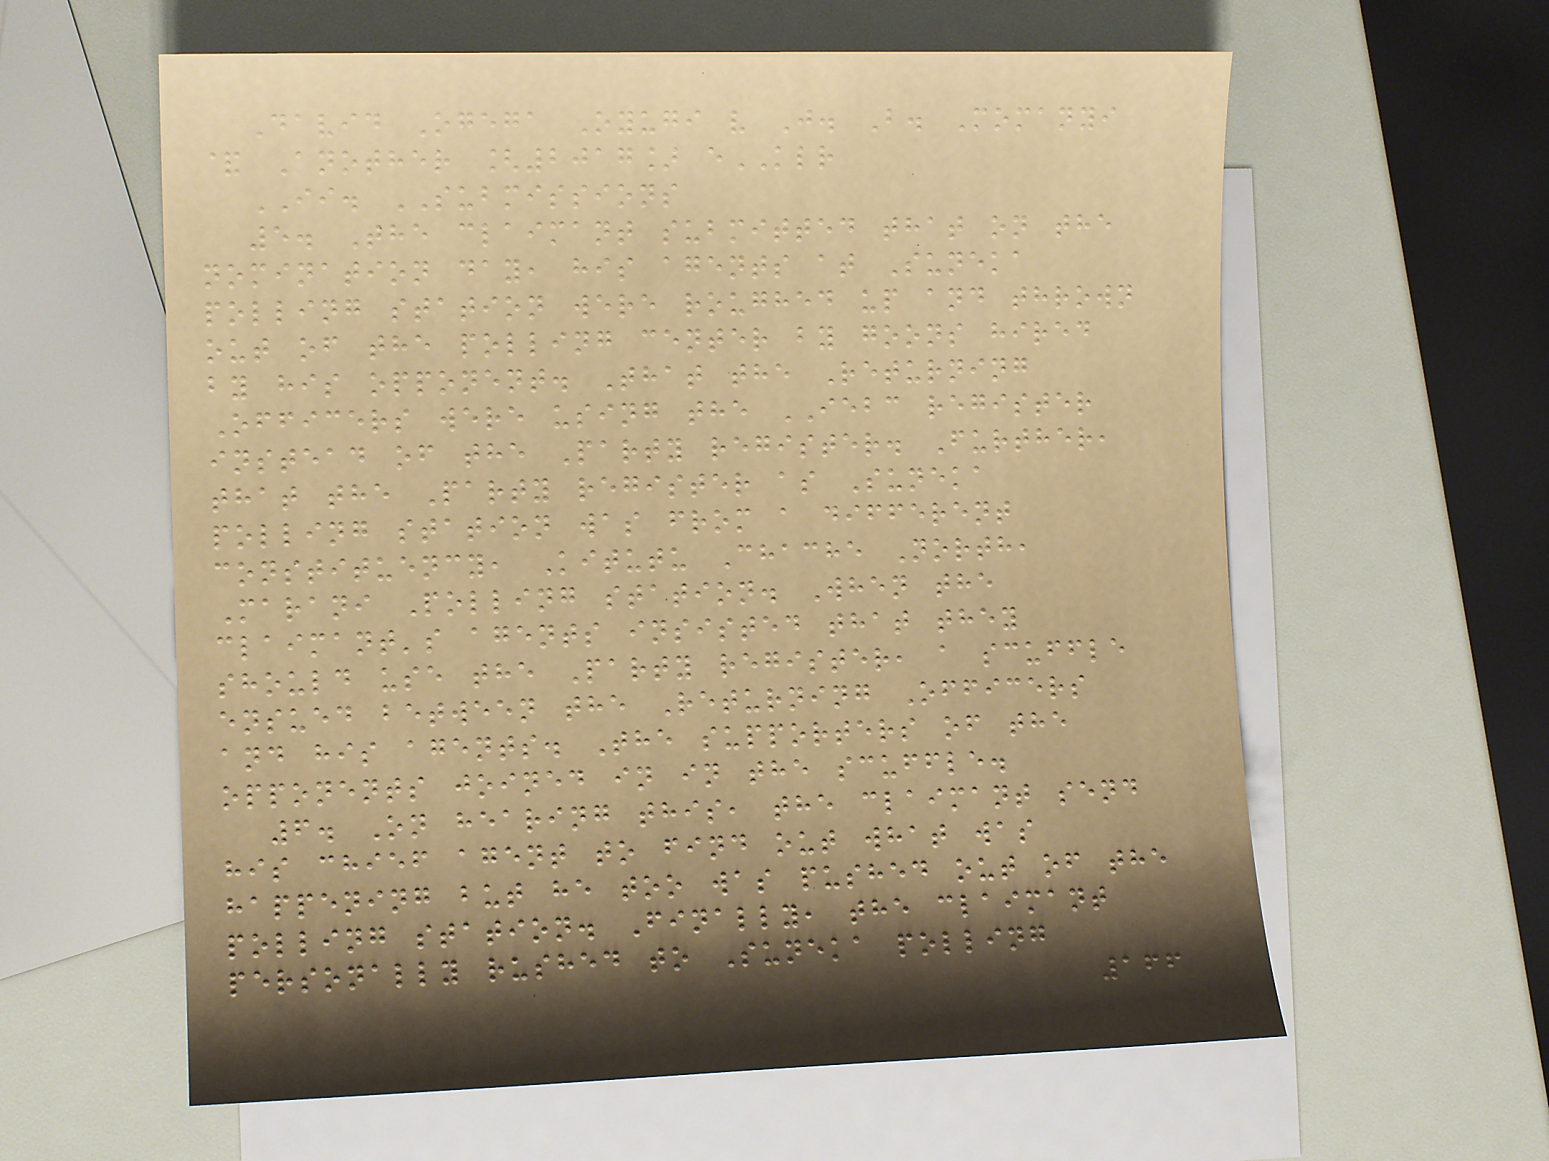David Ogega Oyugi v J. B. Momanyi
& Another [2017] eKLR
II. SUBMISSIONS
5. The claimant submitted that on the
nomination day, his agents at Suneka
polling station were roughed up and thrown
out of the polling center by goons hired
by his opponent. That the Returning
Officers were using the IEBC register
instead of the Party register. Further,
that the Party register as Suneka
polling station was from a different
constituency, Kitutu Chache North,
Marani Polling station. When the
claimant's agents insisted that they
should use the Party register, a scuffle
ensued between the Returning Officers
and his agents. The supporters of the
opponents joined in in the scuffle.
6. On hearing this, the claimant send
his chief agent to find out what was
happening but he too was pushed out of the
polling station. Finally, the claimant
personally rushed to Suneka polling
166
